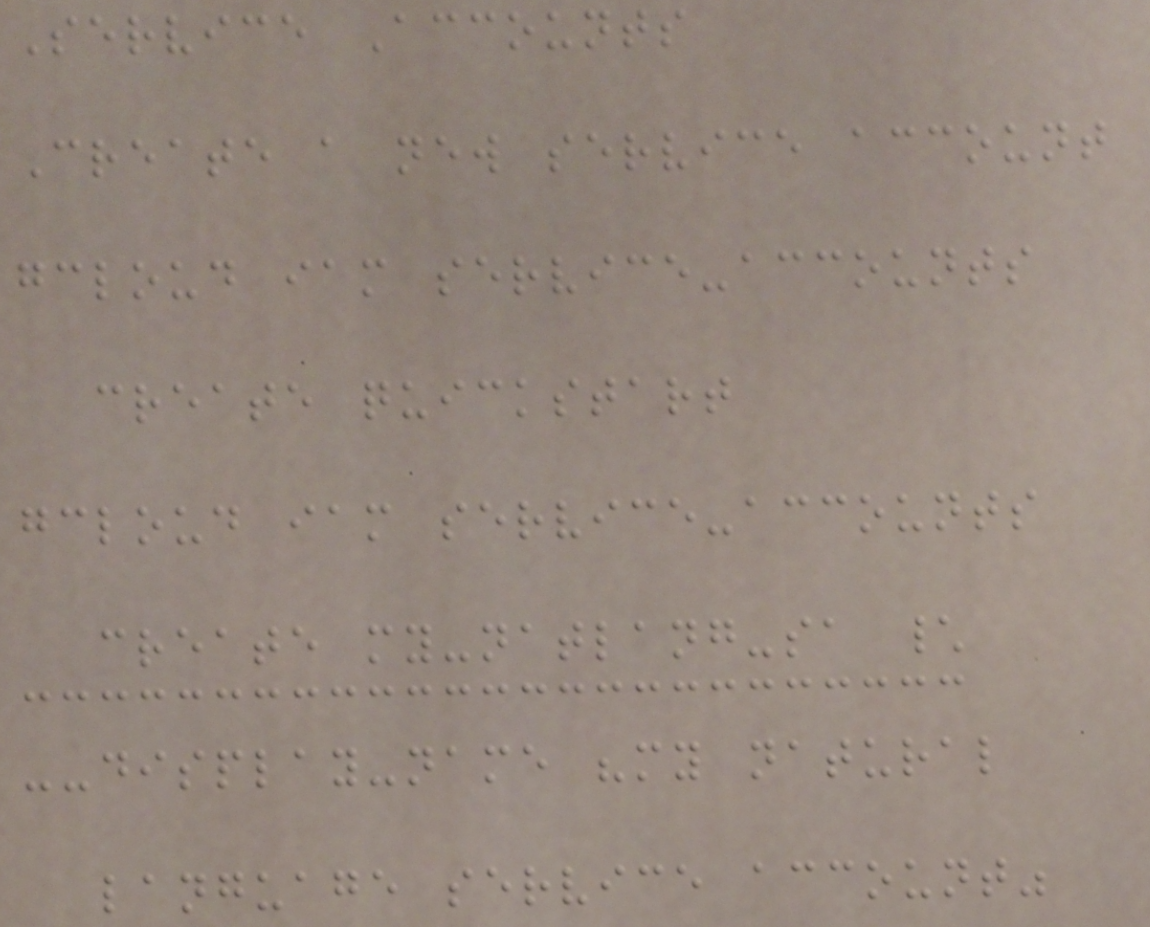Service Accounts
Create a new service account
gcloud iam service-accounts
create quickstart
gcloud iam service-accounts
create my-natlang-sa \
--display-name "my natural
language service account"
